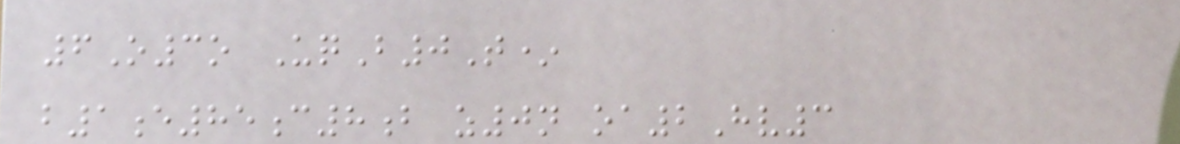6O3o UqB0T*
b1e85c8b z0n oa2Hv3
